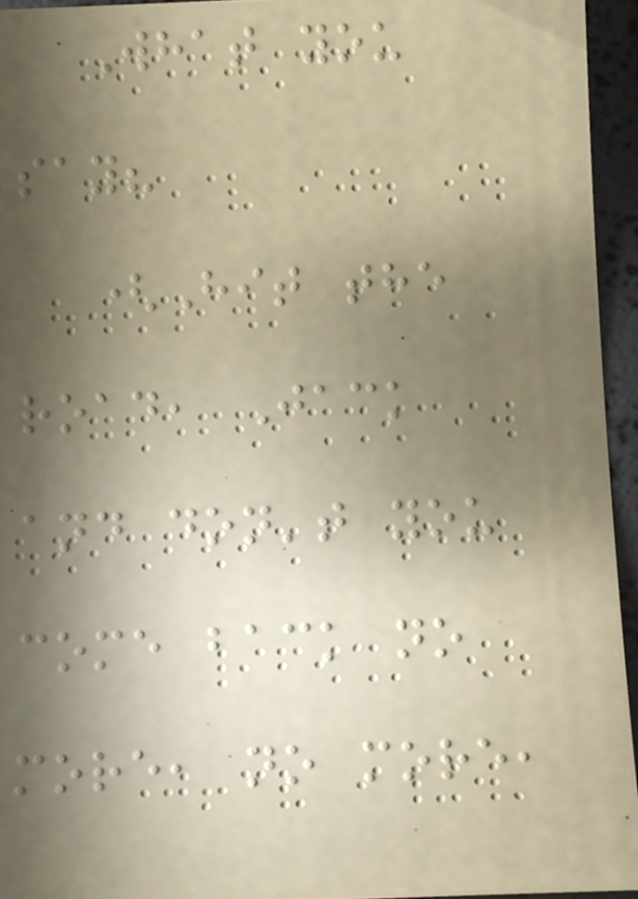What you
say?
(Hit the
road, Jack
and don't you
come back no
more, no more,
